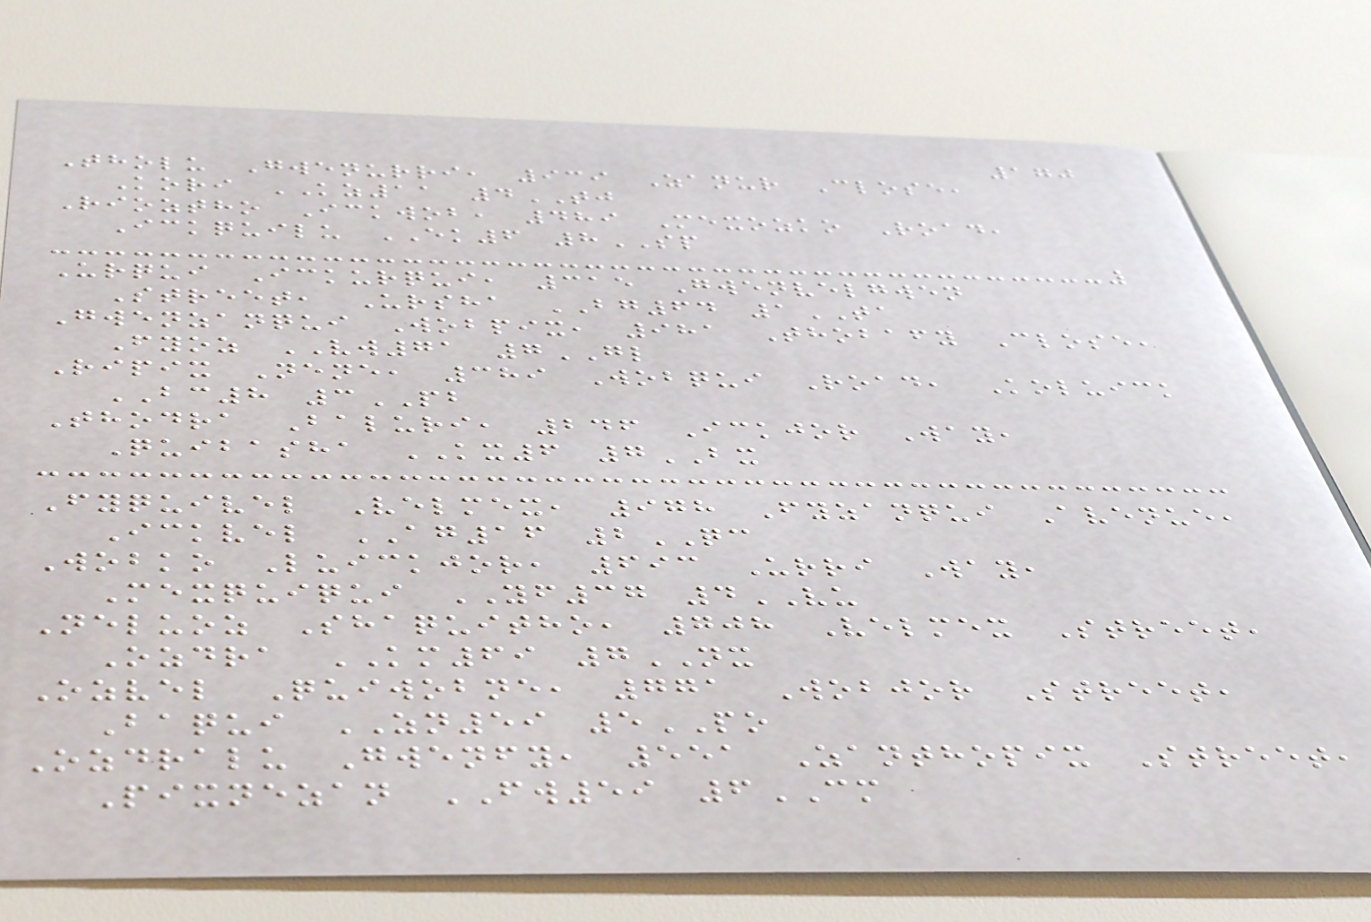170
Tholu Gwenurri, 939 Zanur Close,
Kori KZ11 4TJ
Rioztho Ickwob, 489 Mexozko Road,
Ickquilu EK6 8SP
Urqui Ickurqui, 315 Gwenvelgwen
Street, Ursha BG64 1TA
Gwenzanqui Wobpix, 981 Thobafy Close,
Fyoz VW71 7GL
Ripix Nene, 389 Wobqui Road, Koluick
BC8 3PB
Thodra Baluri, 246 Ickjor Way,
Quibasha KX6 7BX
Fyquivel Velmex, 978 Fyzanqui Avenue,
Ickvel AG16 2QC
Wobko Luickjor, 693 Urri Way,
Mexquiqui YF37 4VU
Neluoz Shaquitho, 708 Velmex Street,
Ozdra KM69 7NX
Ozvel Quiwobne, 771 Wobjor Street,
Baqui ZN59 5PO
Ozdralu Gwenfy, 551 Zanthopix Street,
Pixnezan FW59 6CM
